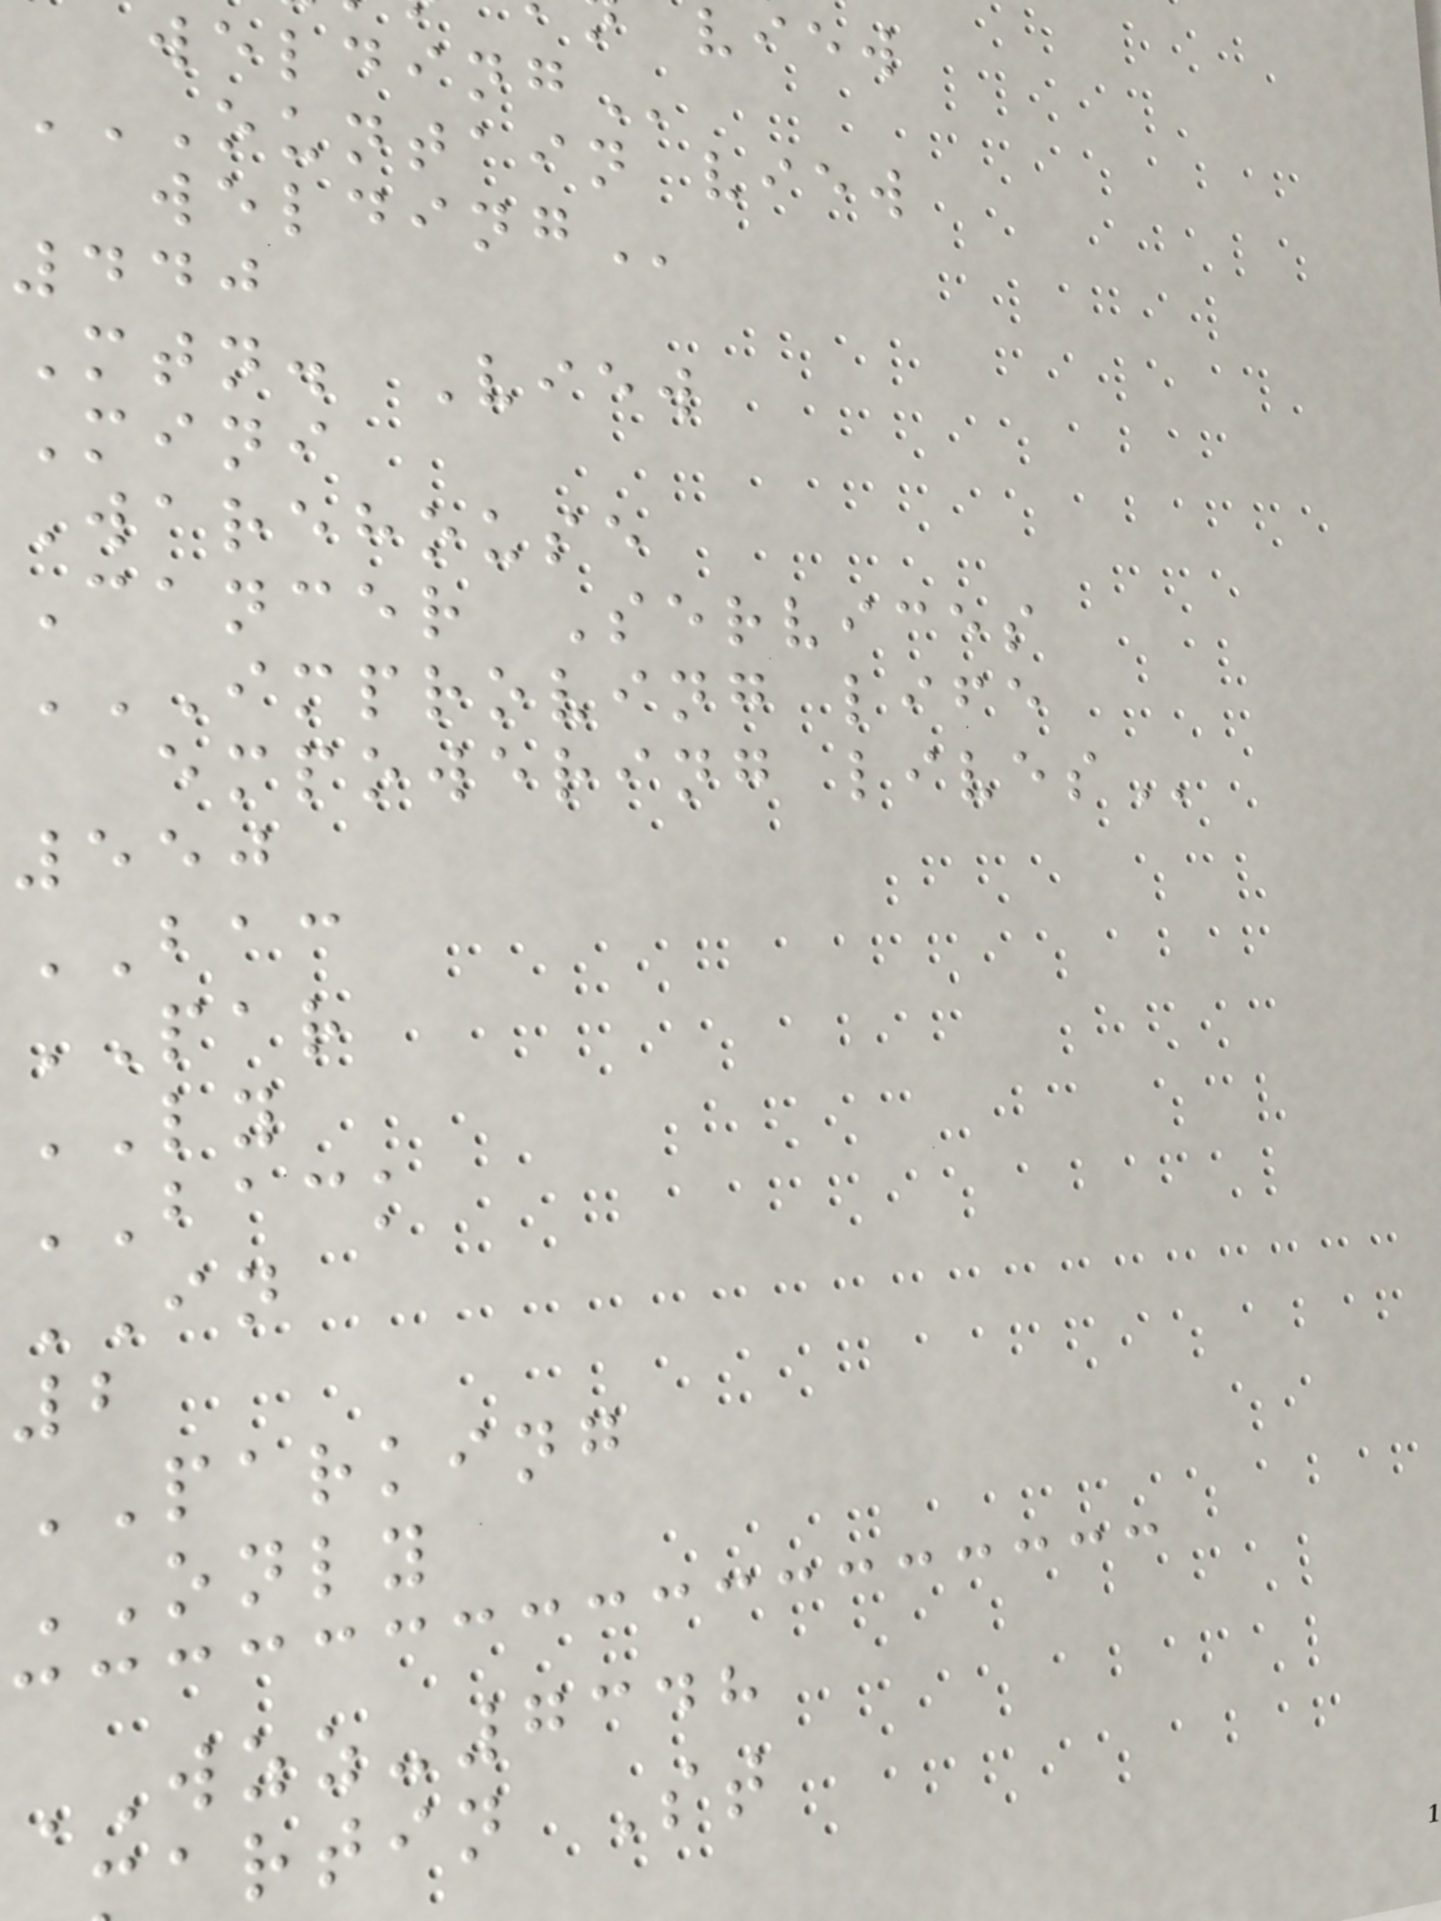view
OUNTAIN VIEW
440
Mtn. View
Mini
Warehouse
Cancer Services
IMPROVING LIFE
empowering
550
BAC
PAR
LY
BACK
IN
2
PARKING
ONLY
WZZ-7348
artin St
